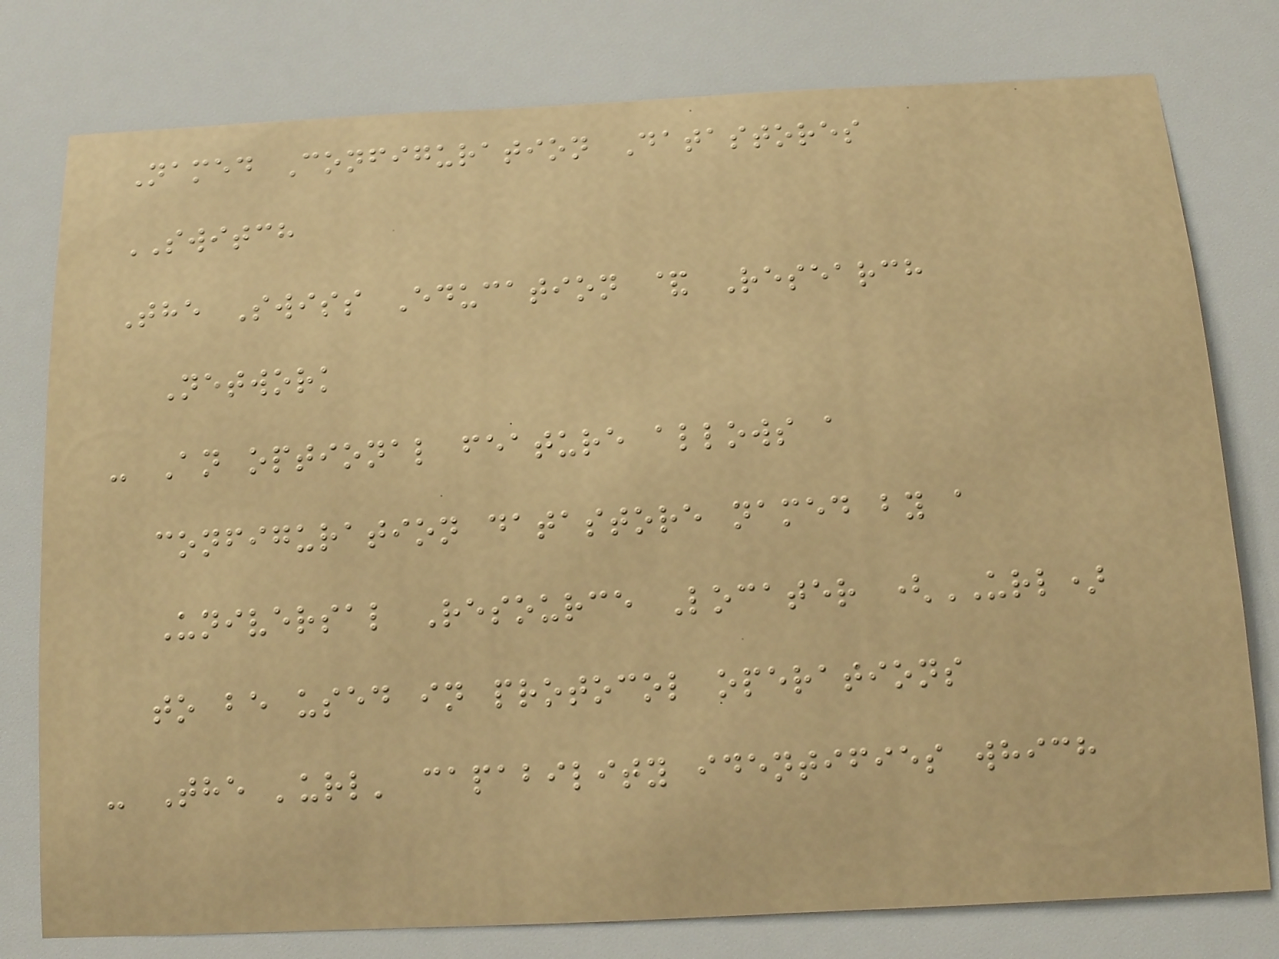Named Configuration Datastores
SWITCH
The Swiss Education & Research
Network
- An optional feature allows a
configuration datastore named by a
Universal Resource Locater (URL)
to be used in protocol operations
- The 'url' capability identifies which
